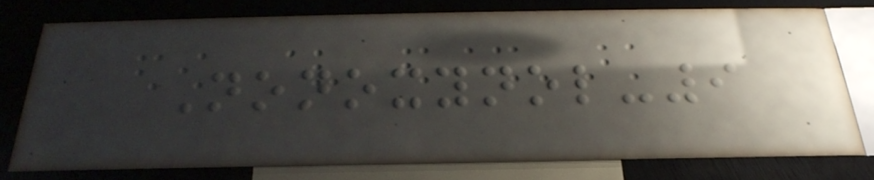Nonoxynol-9
